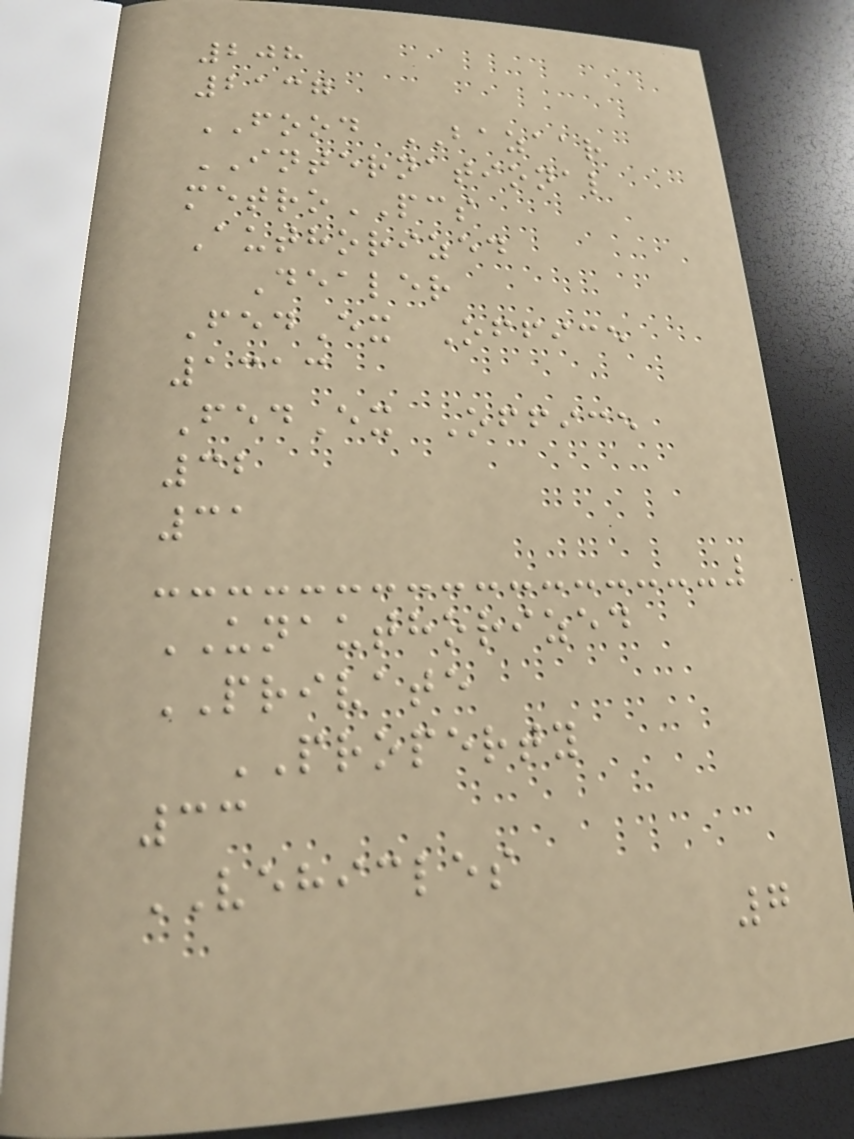208
2137
FOOD BAZAAR
INTERNATIONAL
metroPCS
Authorized
Dealer
FedEx Office
1313
FedEx Office
32
31
UNAUTHORIZED
PRIVATE
PROPERTY
33
VEHICLES
7
